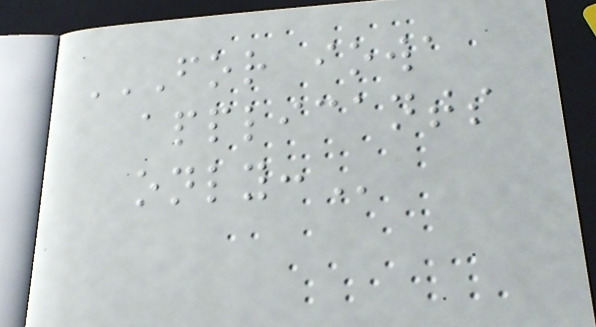FOR IOWA
APPLICANTS
ONLY:
